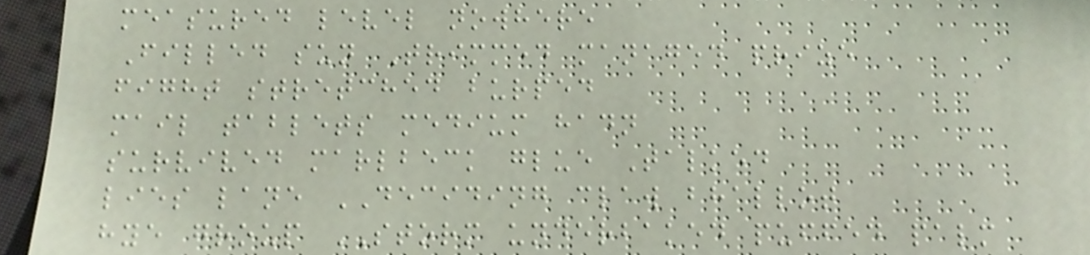measured level nowhere
Filled sun Trimmed managed prize
fight stretched burped
mail tablets medium hadn
survived marlbeck glue Talked
lies lane DECIDING claw bhallot
hye group STORM underbaked puffed palm
